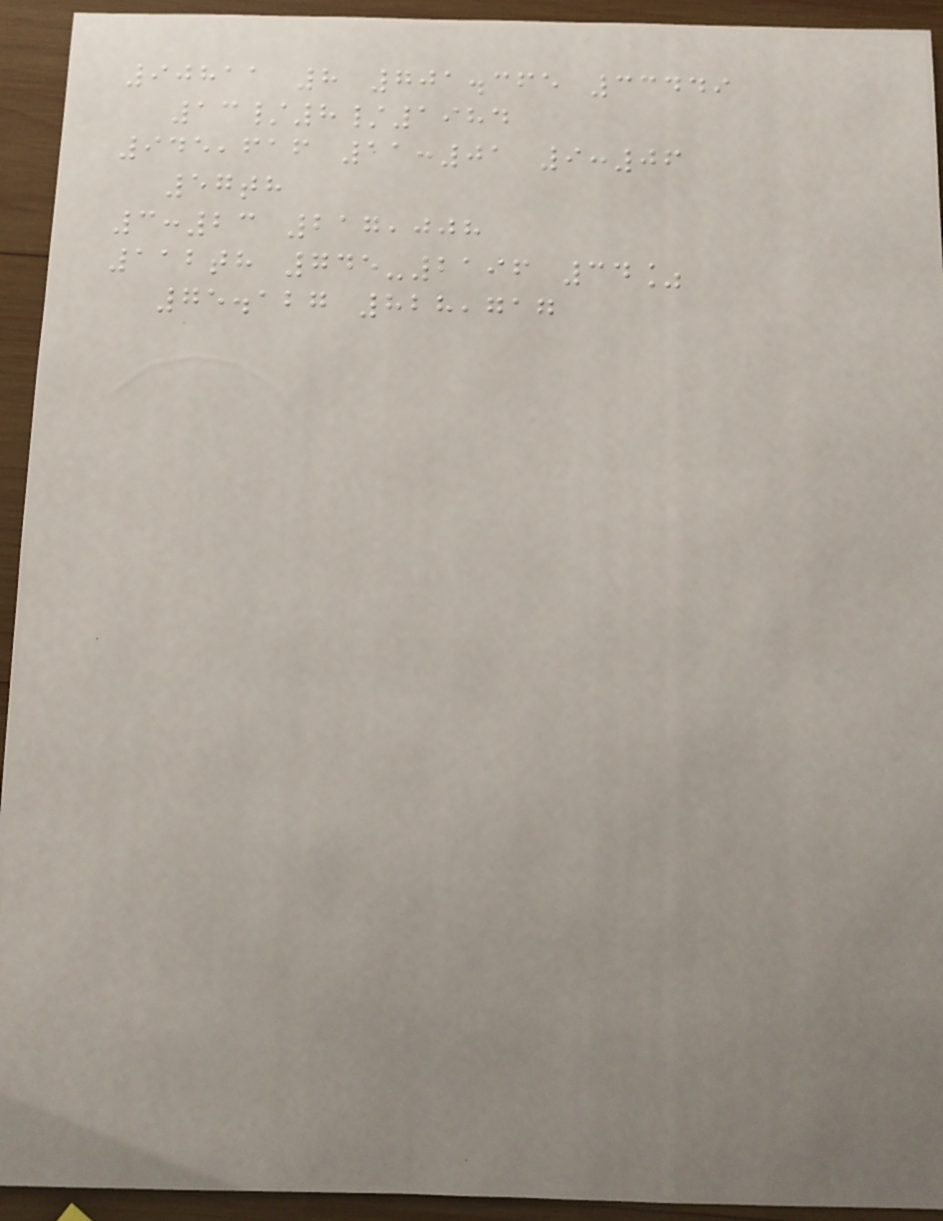90811 8 701.365 33449
13/8/1984
945,616 11:01 9:06
57th
3:23 217,008
112th 745-2196 34%
75.127 828,717
